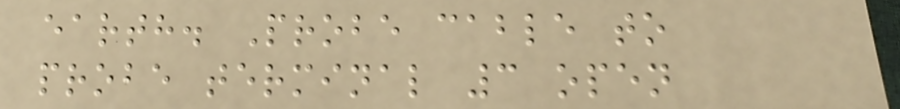earth. Probe cable to
probe terminal 3 open
